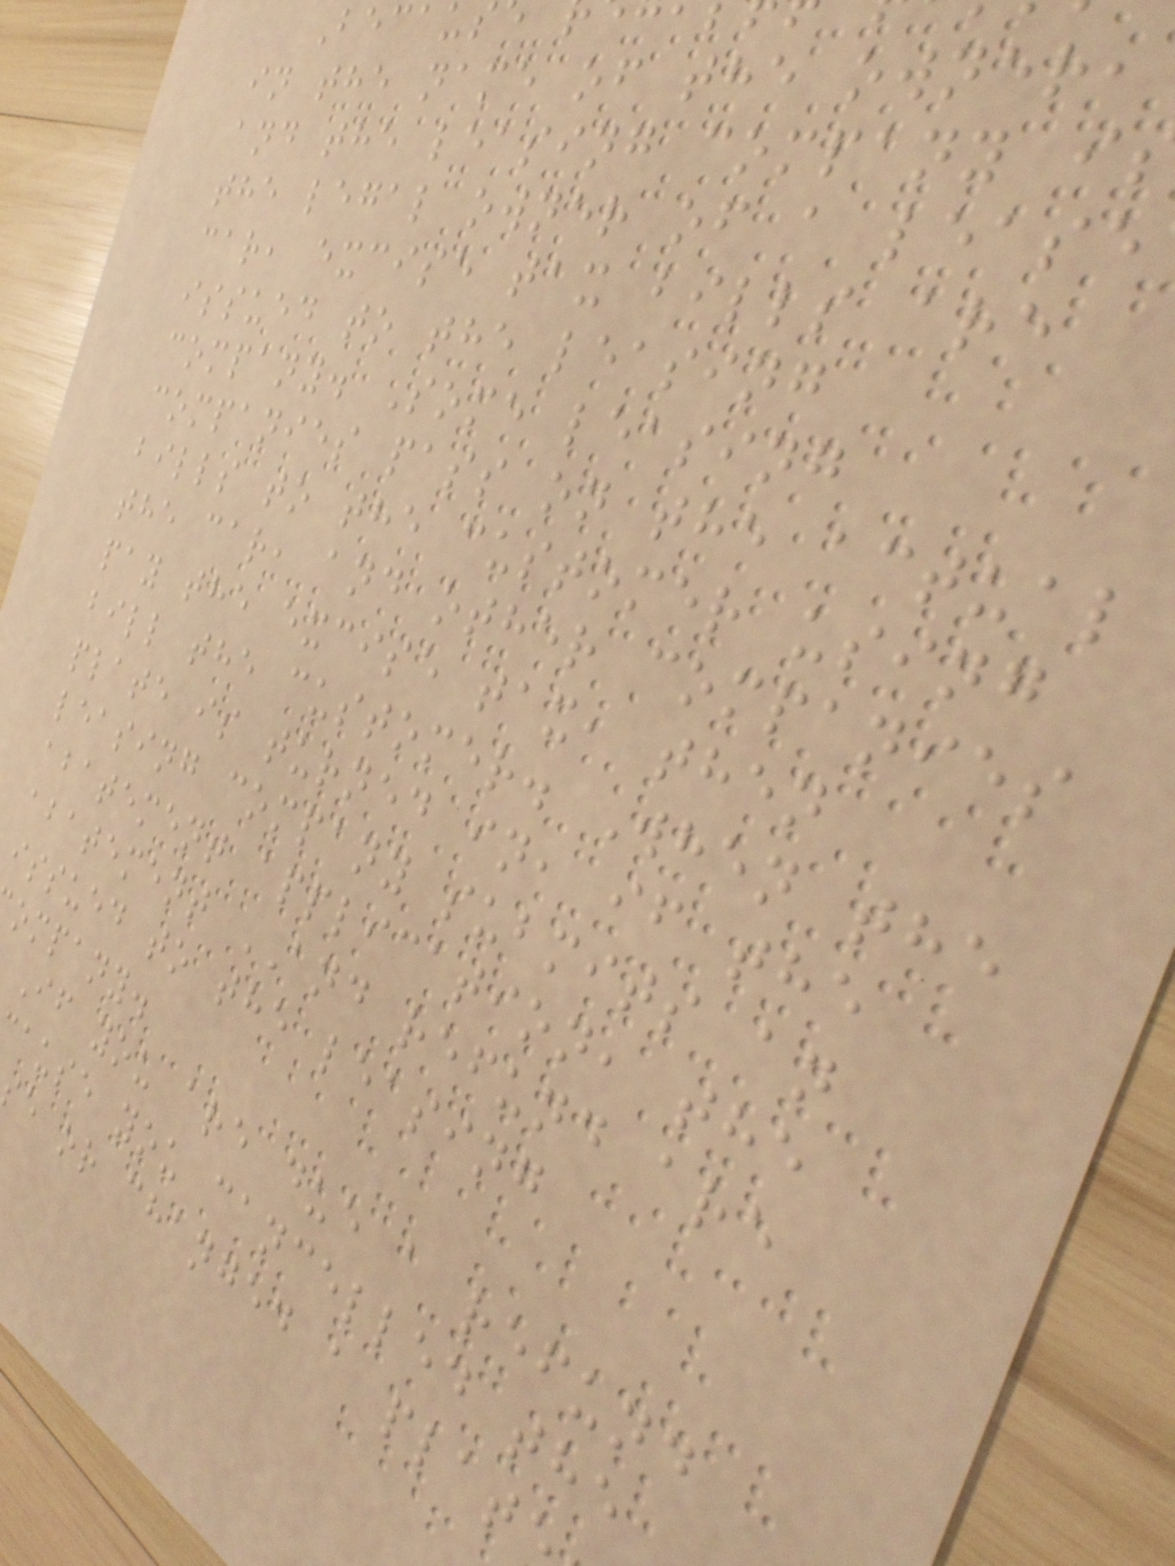in the name of the owner,
and the leasing company i
the legal owner of a lease
car, excise tax bills are
issued to the leasing
company. Some leasing
companies pass on the actual
bills to the customer using
the car, and other companies
pay the excise tax, then
bill the customer. When the
plate is turned in, if the
leasing company submits an
abatement application, the
abatement AND refund are
issued to the leasing
ompany.
If you are due a refund
ause you cancelled the
e or changed a plat
